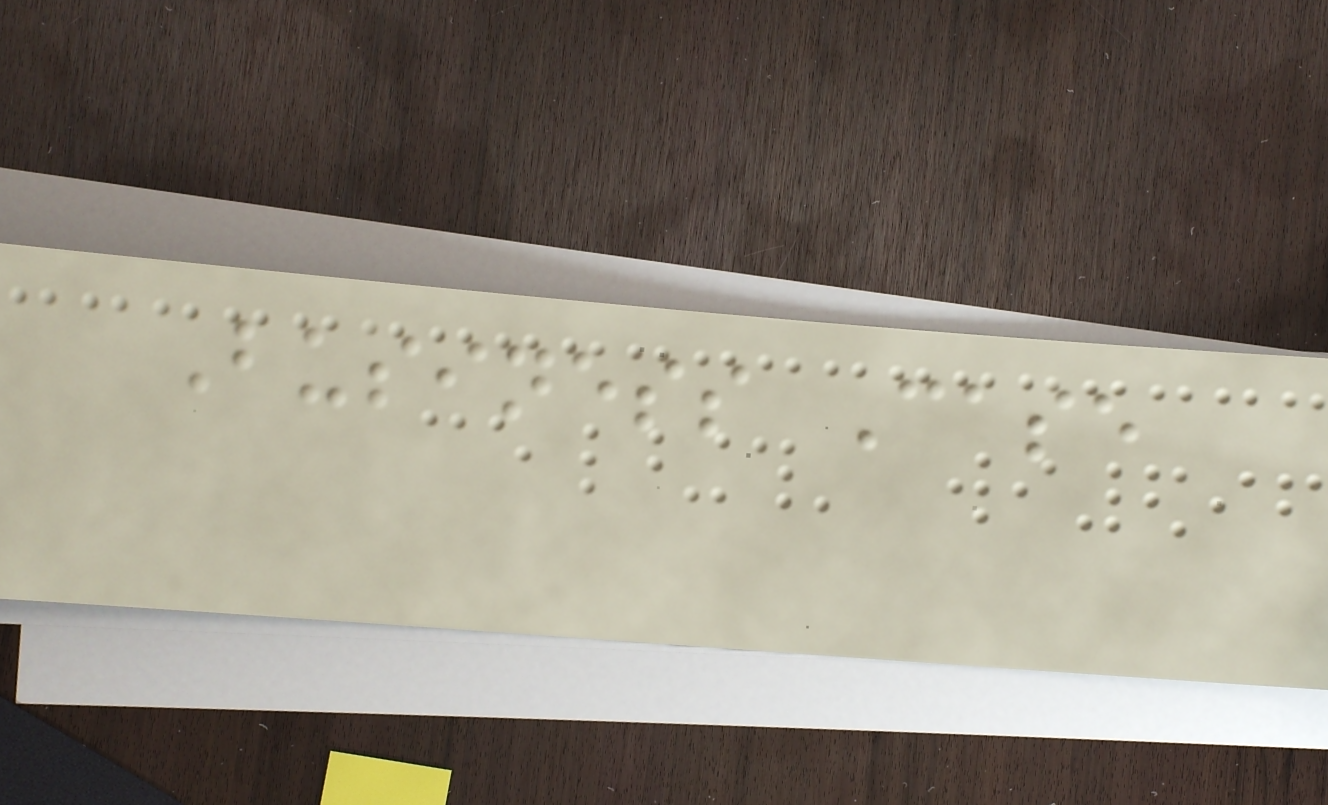Business Case
